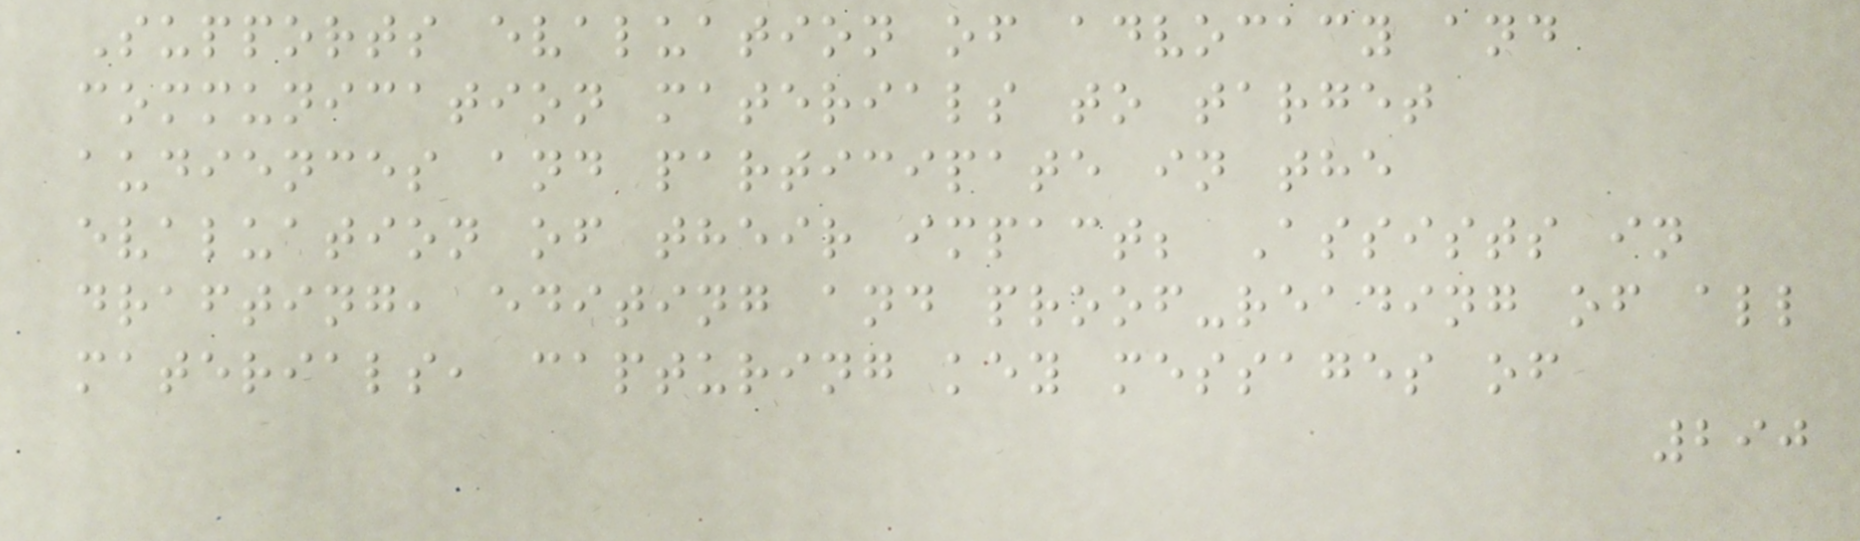Supports evaluation of advocacy and
communication materials to target
audiences and participate in the
evaluation of their impact; Assists in
drafting, editing and proof-reading of all
materials, capturing key messages of
290
